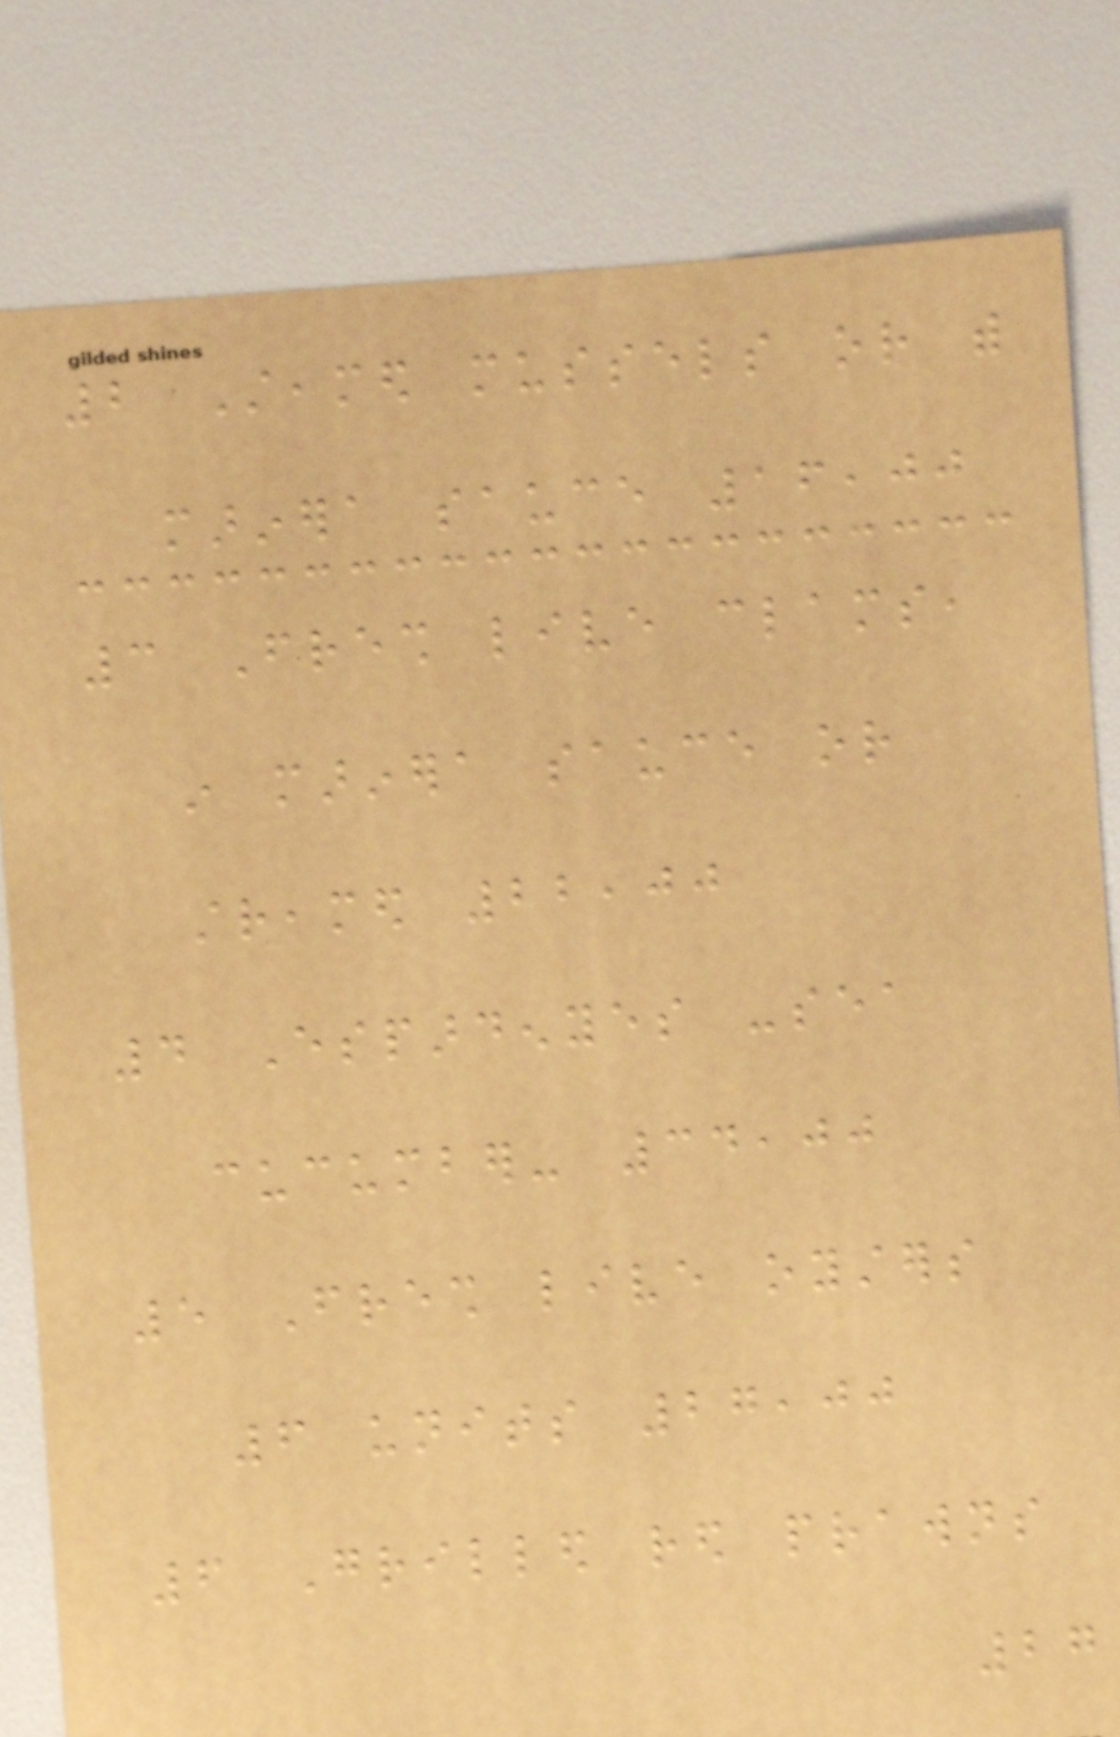2 Steamed mussels or with
marinera sauce 16,00
3 Fresh live clams,
in marinera sauce or
streamed 22,00
4 Espardenyes -sea
cucumber- 34,00
5 Fresh live oysters
6 units 27,00
6 Grilled red prawns
27
